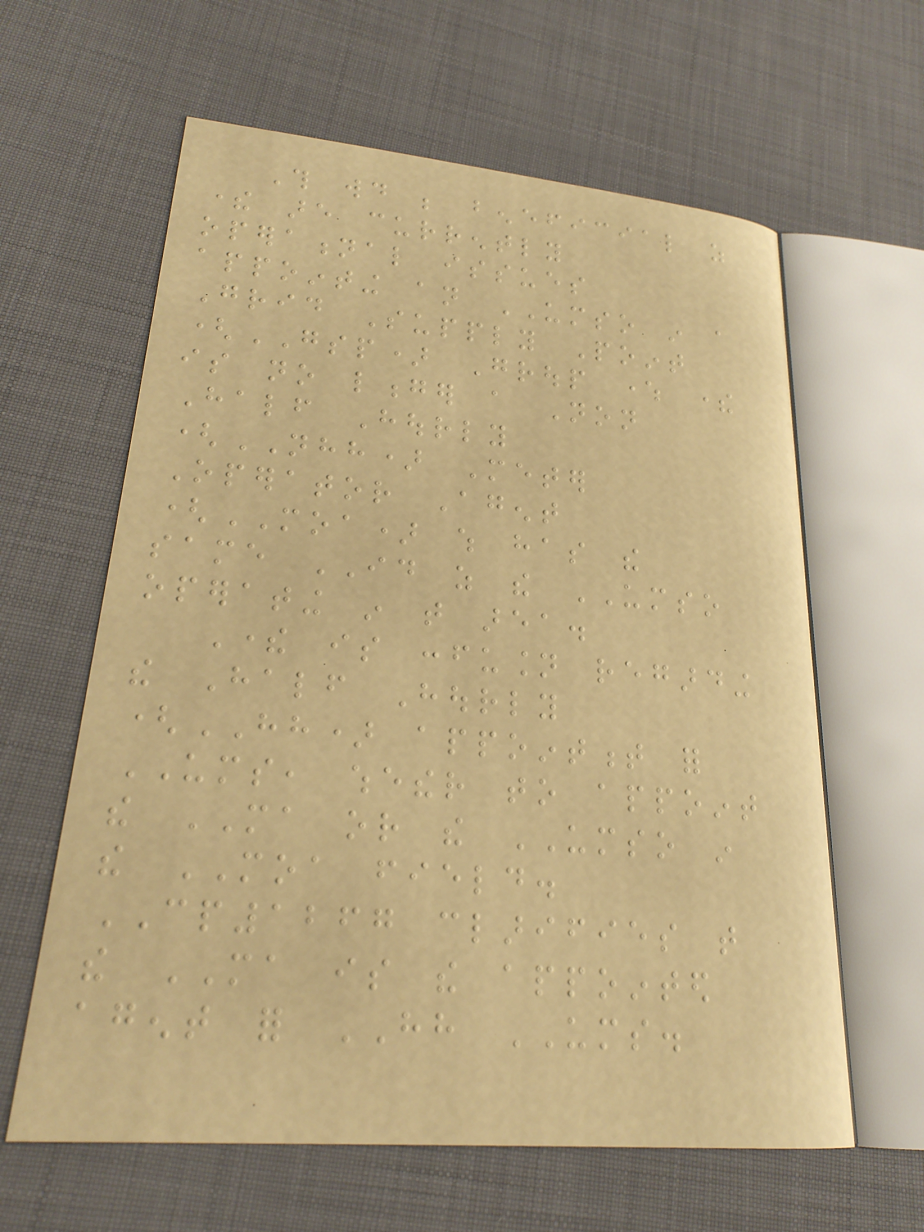This would be beneficial as
there are currently
operational issues
appointing an UMSO in a
Grid Supply Point
(GSP) Group where there
is no longer a Non
Half Hourly
(NHH) Meter
Operator Agent
(MOA) which has the
same ID as the UMSO
operating in that area.
There is confusion regarding
the Half Hourly
(HH) appointment for
UMS, whether to appoint
the MA or the UMSO in
the MOA field.
CP1267 clarifies that
the MA is the appointed
agent for HH UMS.
